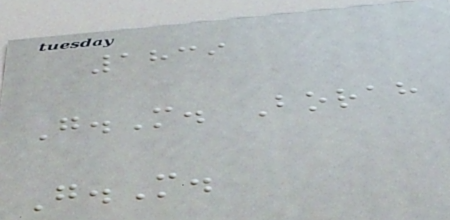1839
G.M. Borah
G.M.
